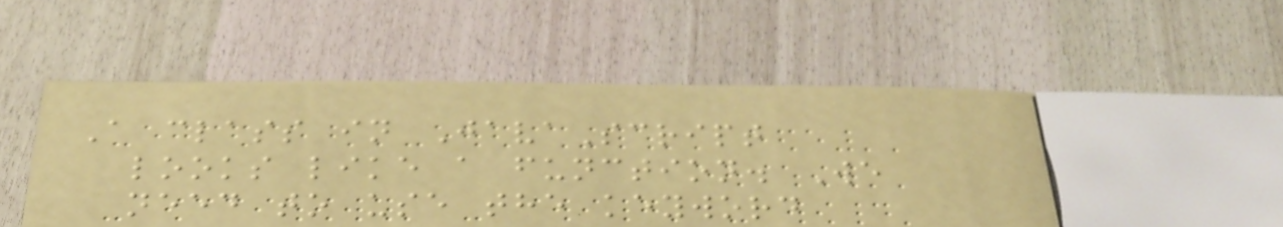A class in JavaScript
looks like a function. We
need to use the keyword
